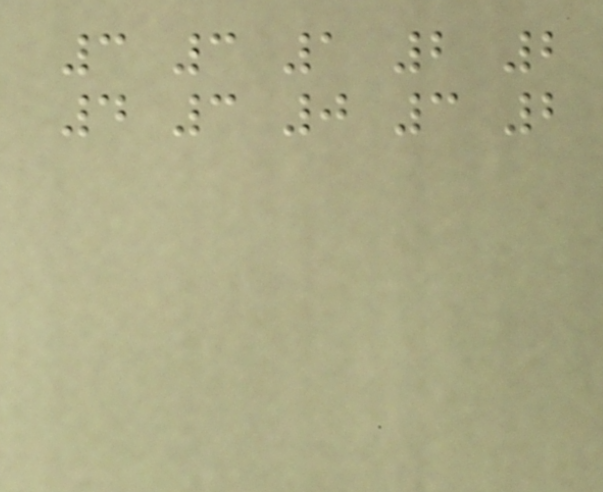3 3 1 2 2
4 3 0 3 2
